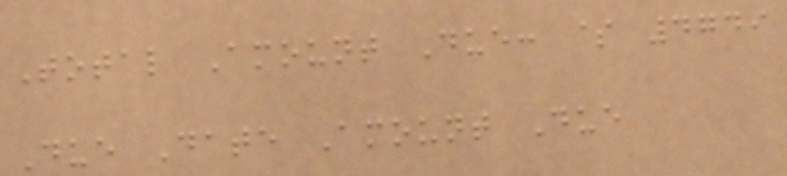Total Amount Due: $ 4749
Due Date Amount Due
